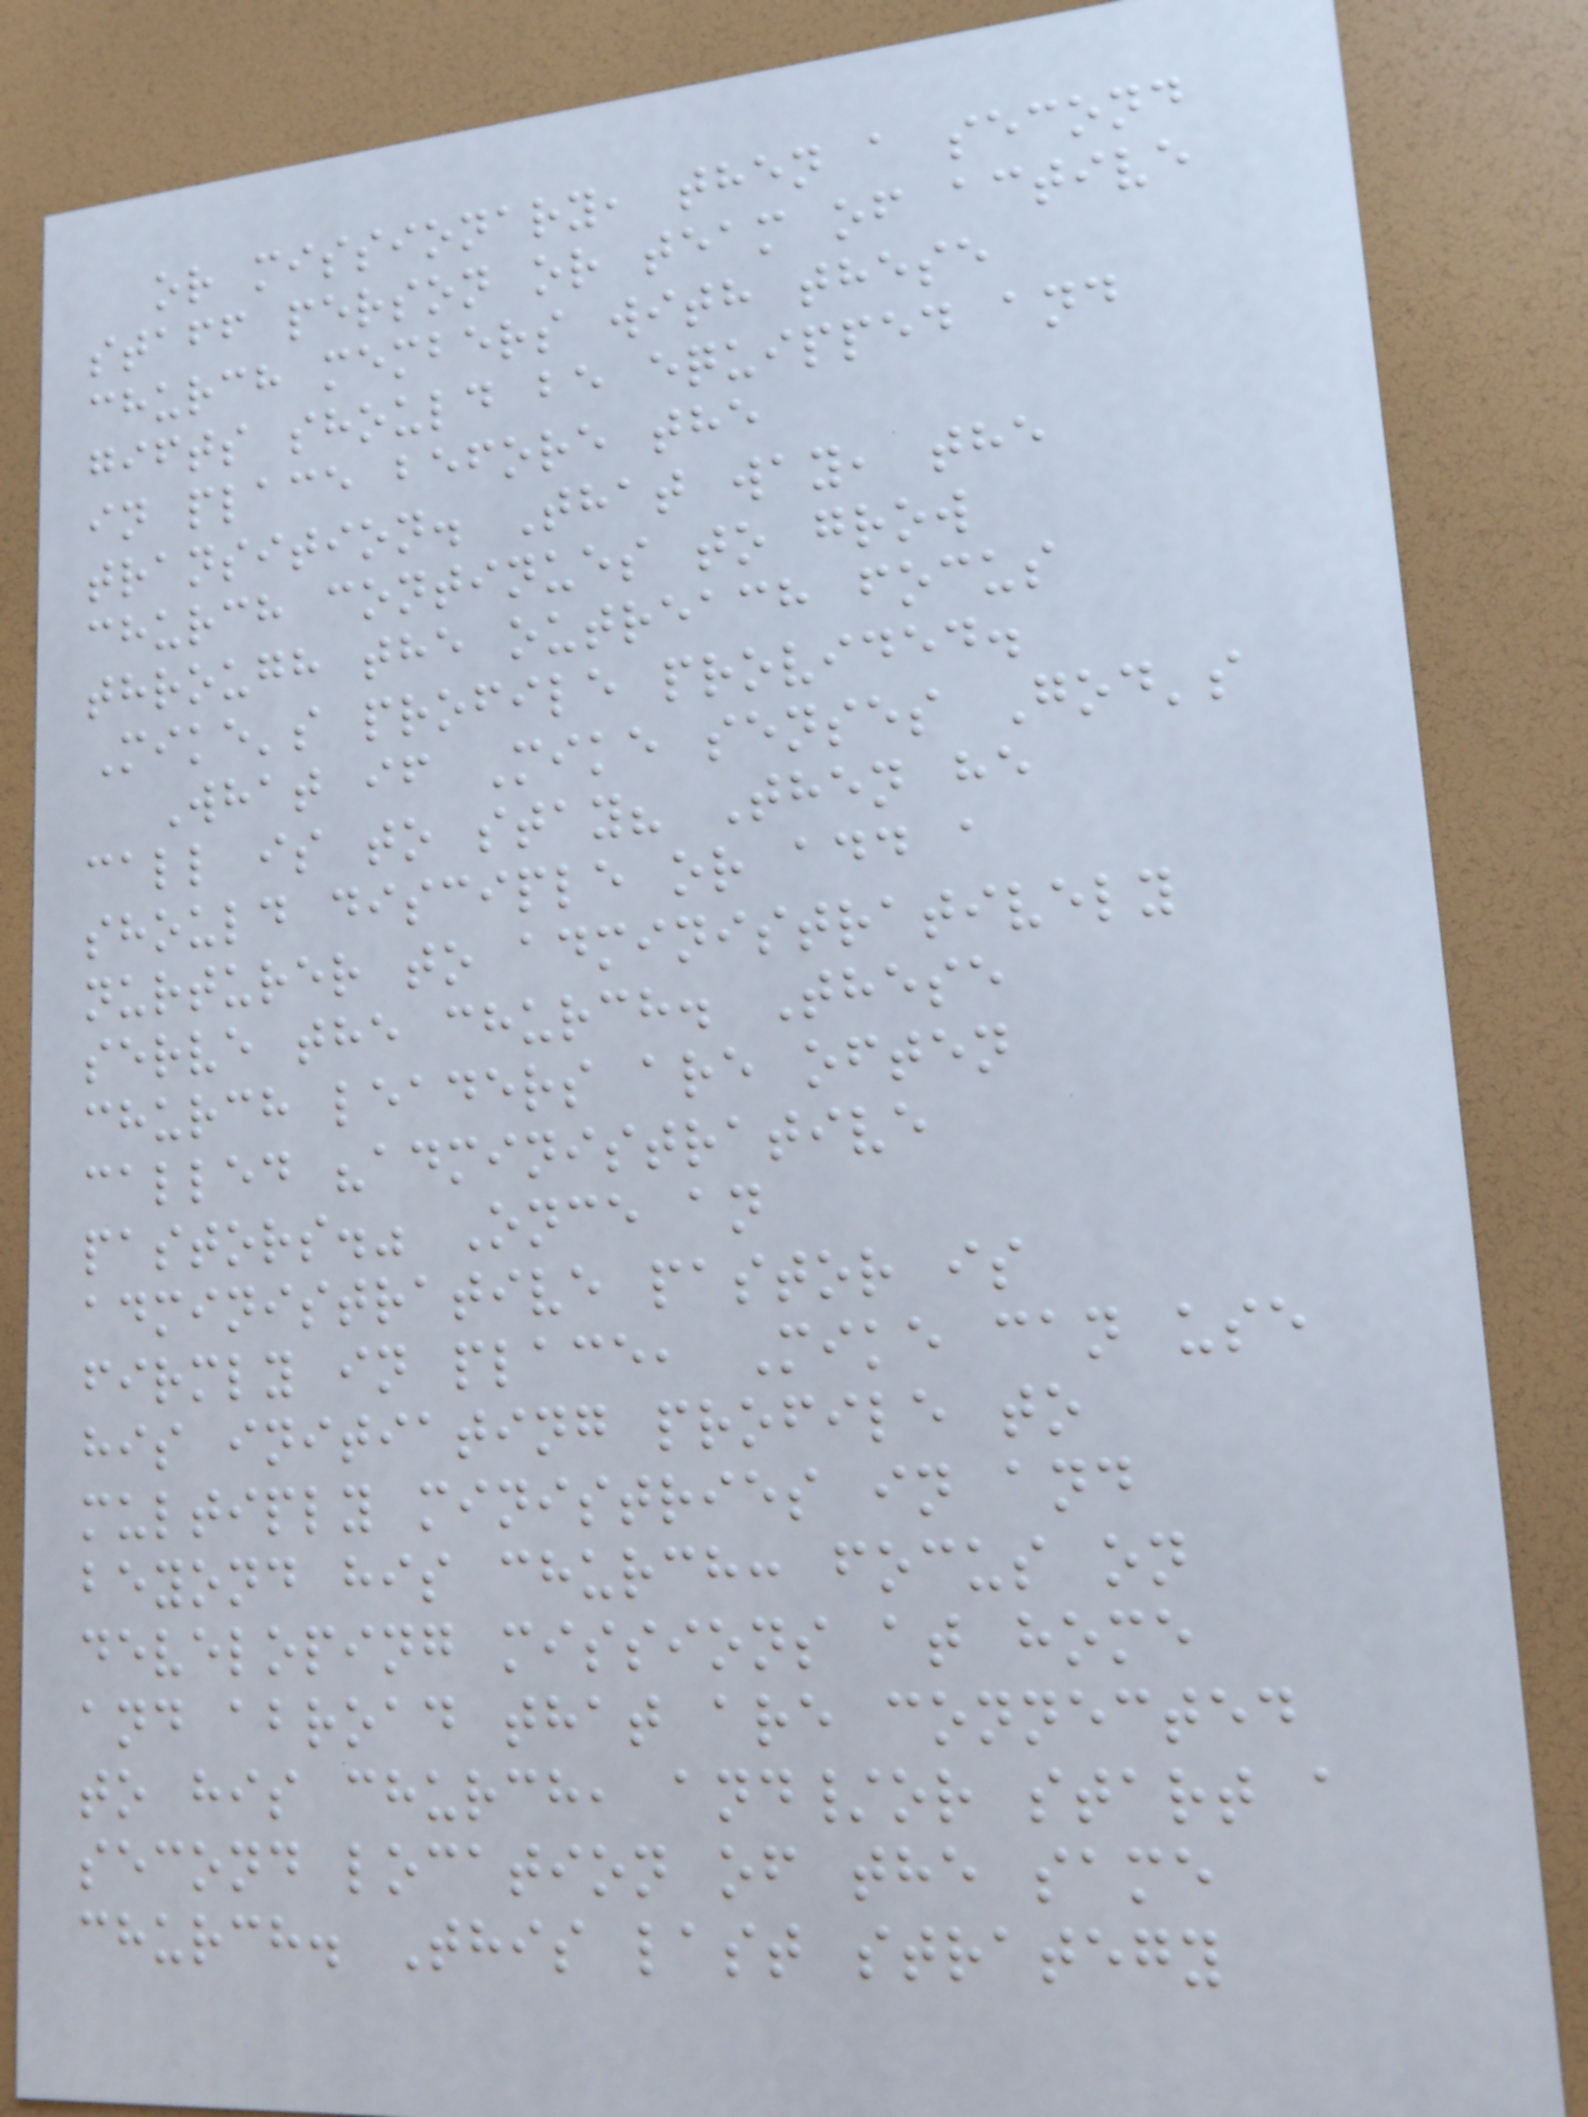or missionary, then a second
staff person or team of active
church members with these
gifts should be equipped and
in place before the
transition. That way, the
church continues to grow
through the outreach focus
Mike's profile provided.
What if Mike senses God's
call is to stay? Then he
should disciple or add a
nurturer to administratively
serve the church. These
church leaders are often
called "administrative
pastors." Once an
administrative pastor is
firmly in place, Mike can use
his initiating profile to
multiply ministries in and
beyond his church: focus on
developing missions at home
and abroad that are connected
to his church, and/or start a
second location of the same
church. This last strategy
